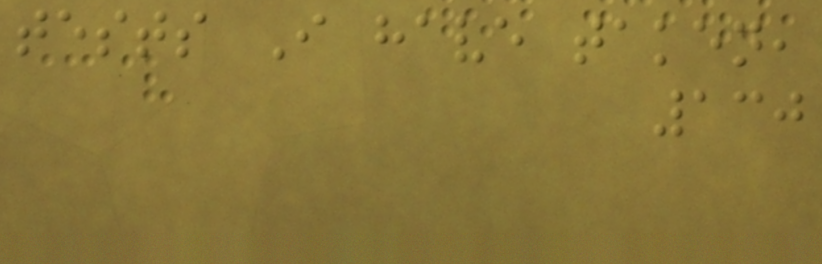tests I have taken,
130
